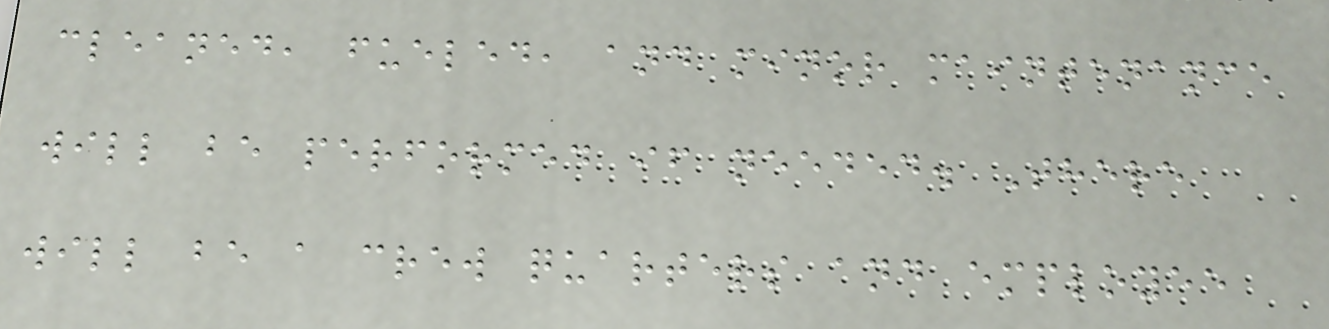cleaned, fueled, and minor maintenance
will be performed if needed. There
will be a crew quarters and employee
